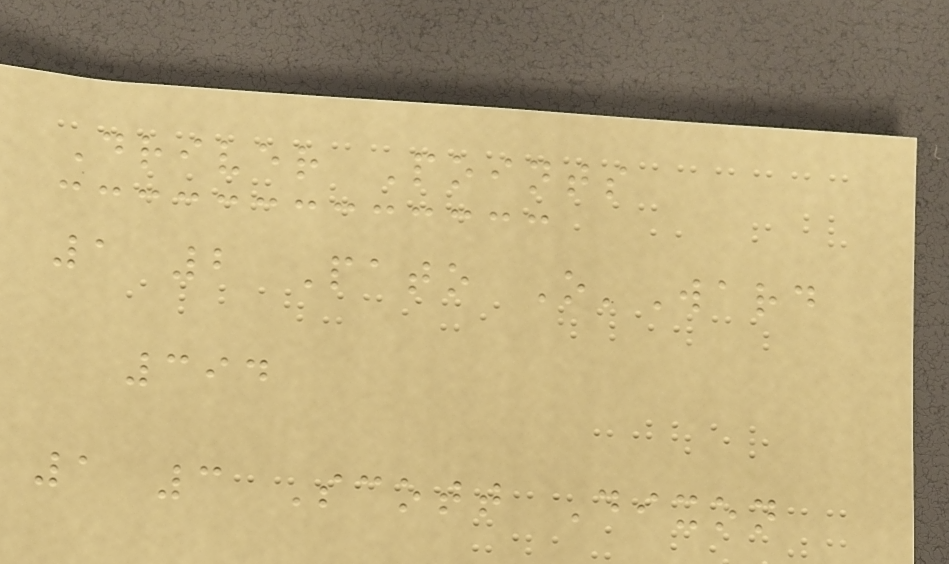Driver Points
1 2 Pato O'Ward
394
1 3 Scott Dixon
